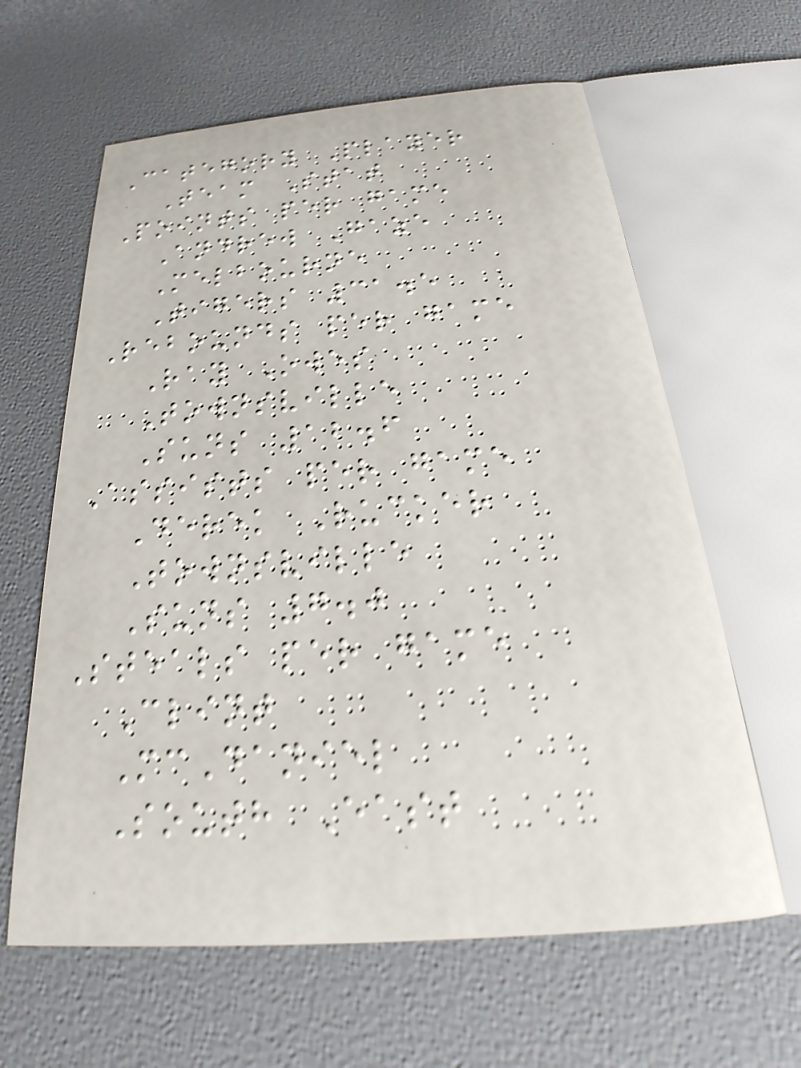Category Player
Team Stat
Points per game
Andrew Gaze
Melbourne
Tigers 31.5
Rebounds per game
Ray Owes
Townsville
Suns 12.6
Assists per game
Derek Rucker
Townsville
Suns 7.0
Steals per game
Clint
McDaniel
South East
